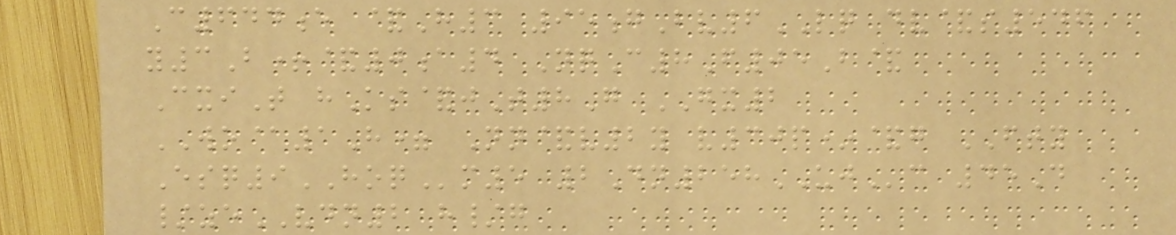C644e &H3 95gBv6LQ dv&s546
y3B+&0a4 NqC8F05B&
CxiT hKs&jT8G GX2
WO@1H= Nn&v2y v30p*&g FTY
Esq9HOQm5 2Dn258UJc 45D
/zeVDN2 h/g
